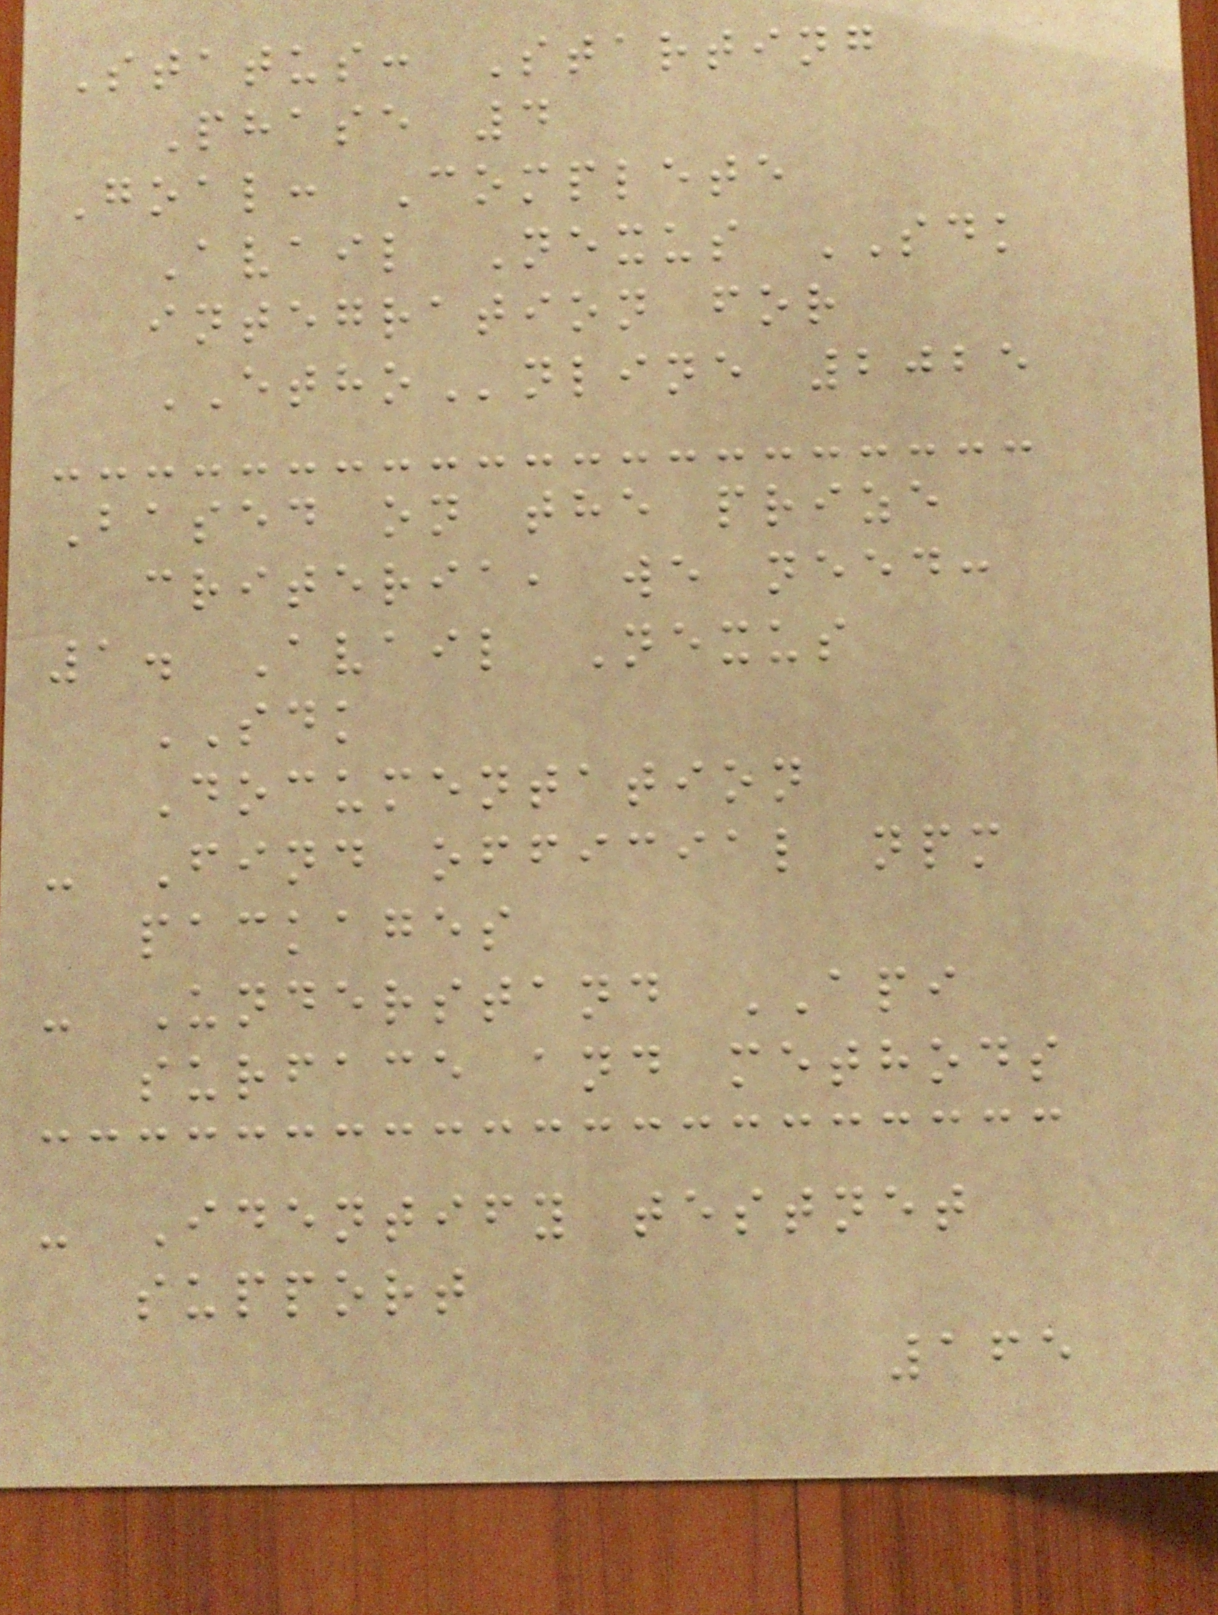Status: Starting
Phase 4
Goal: Complete
Avail Nexus SDK
integration for
ETHOnline 2025
Based on the prize
criteria, we need:
1. Avail Nexus
SDK
Documentation
- Find official npm
packages
- Understand API
surface and methods
- Identify testnet
support
165
